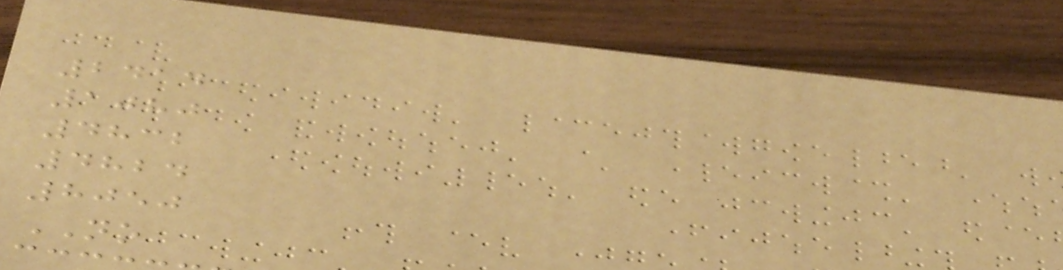2414
1080
4832
4824
8050
NO
